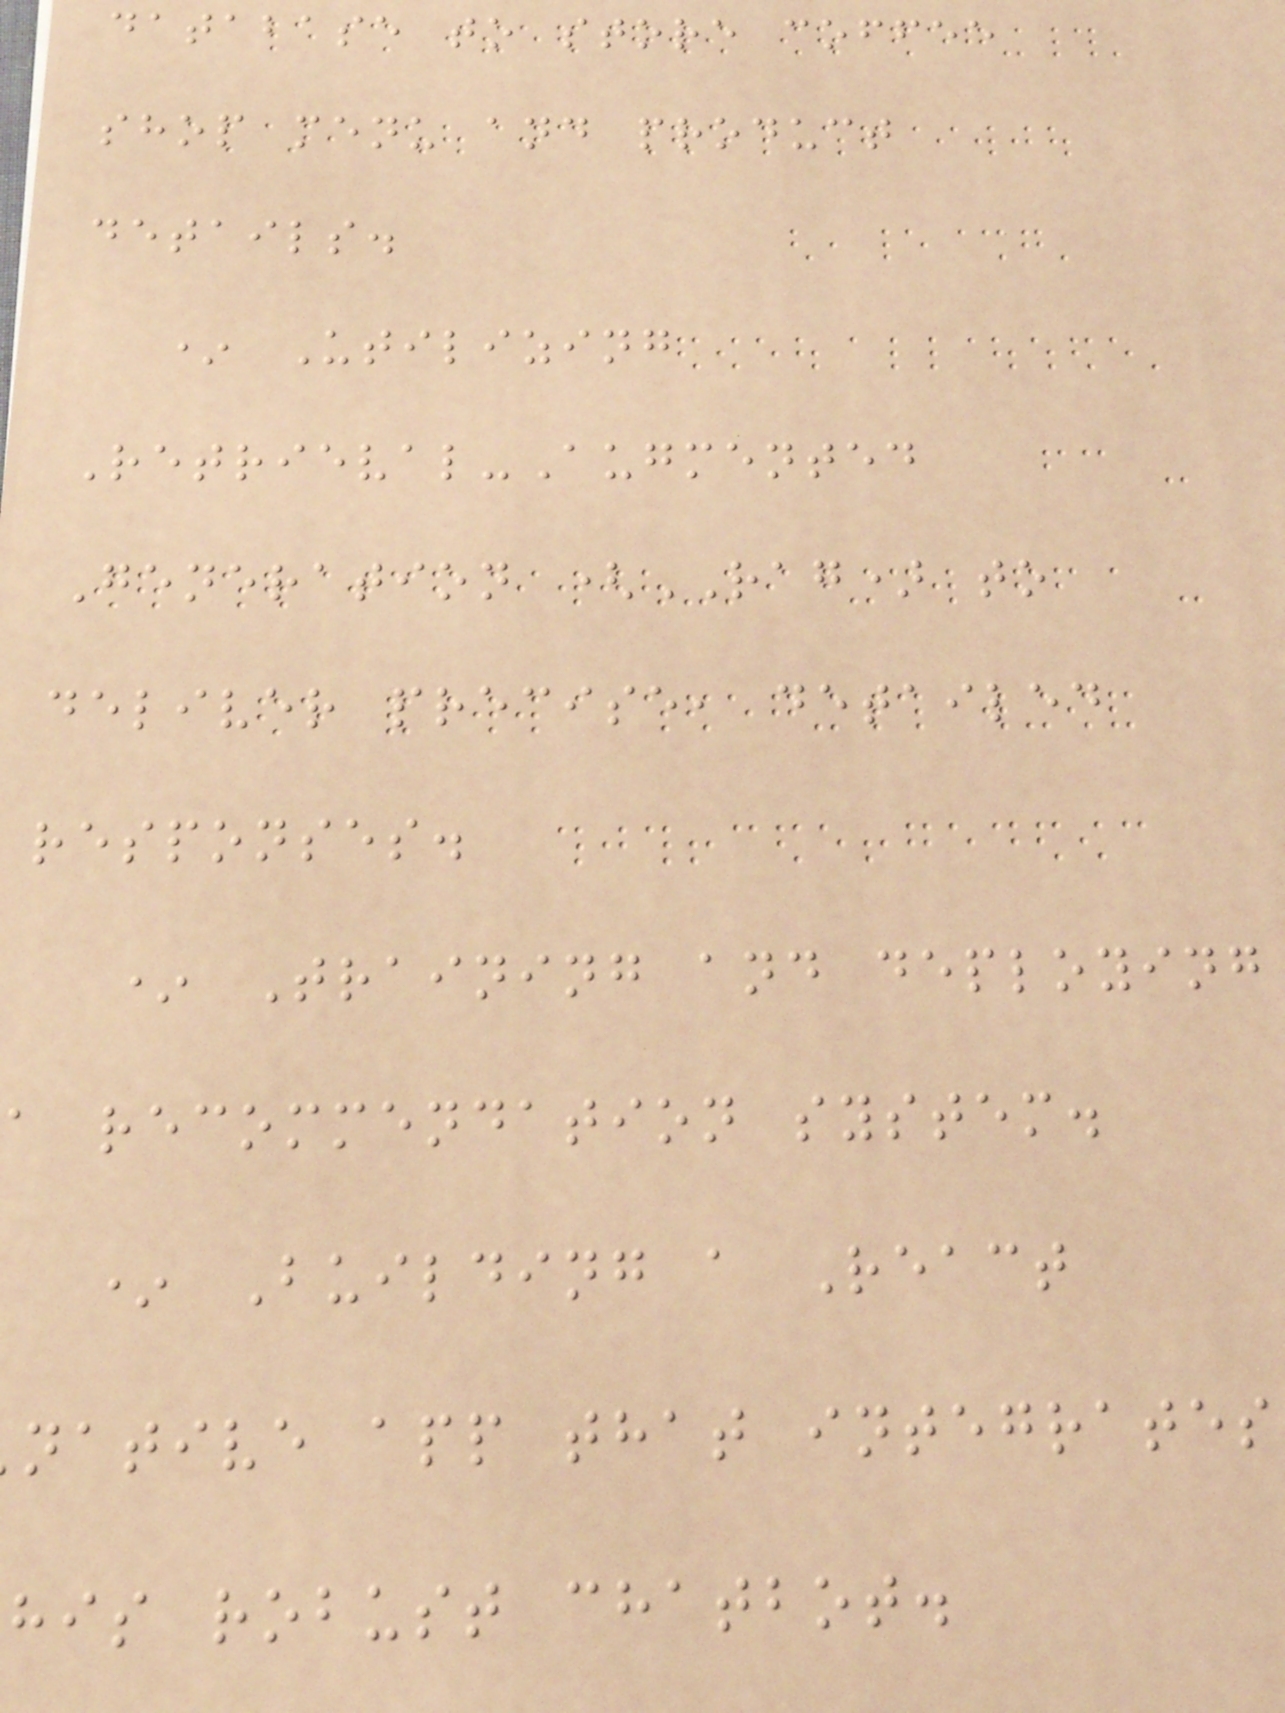database to store coffee
shop menu and product
details.
* Utilizing
Retrieval-Augmented
Generation (RAG) to
deliver precise, detailed
responses.
* Training and deploying
a recommendation system.
* Building a React
native app that integrates
his robust chatbot.
